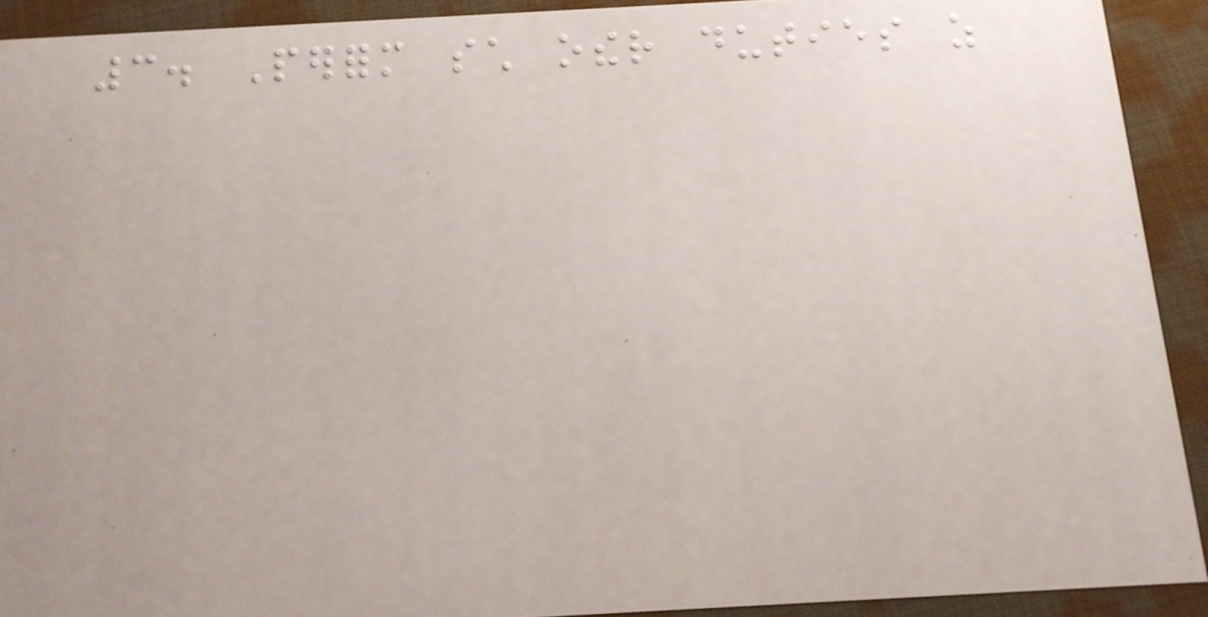3. Perform such other duties as
